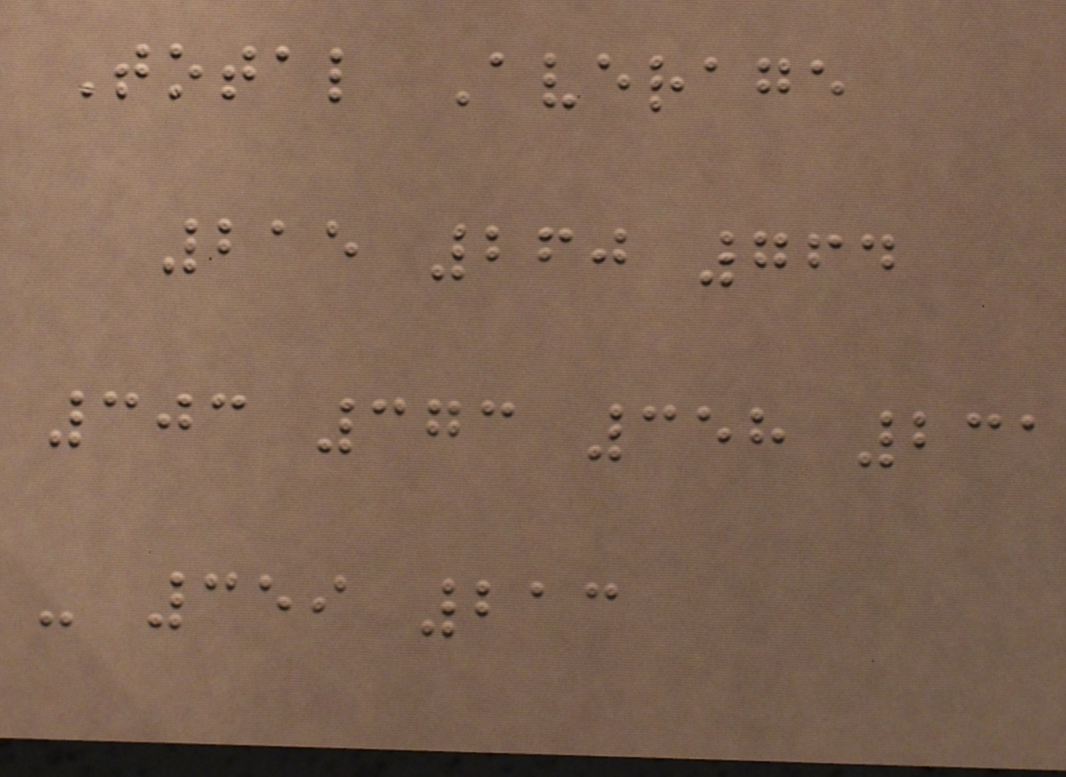Total Average
215 260 764
303 373 358 231
- 359 213
